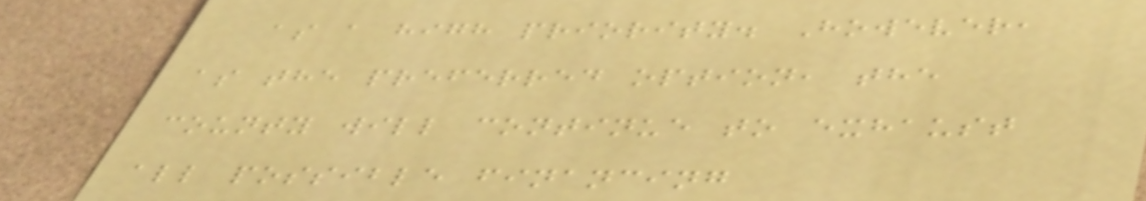as a high priority. However,
as the preferred option, the
county will continue to exhaust
all possible financing
